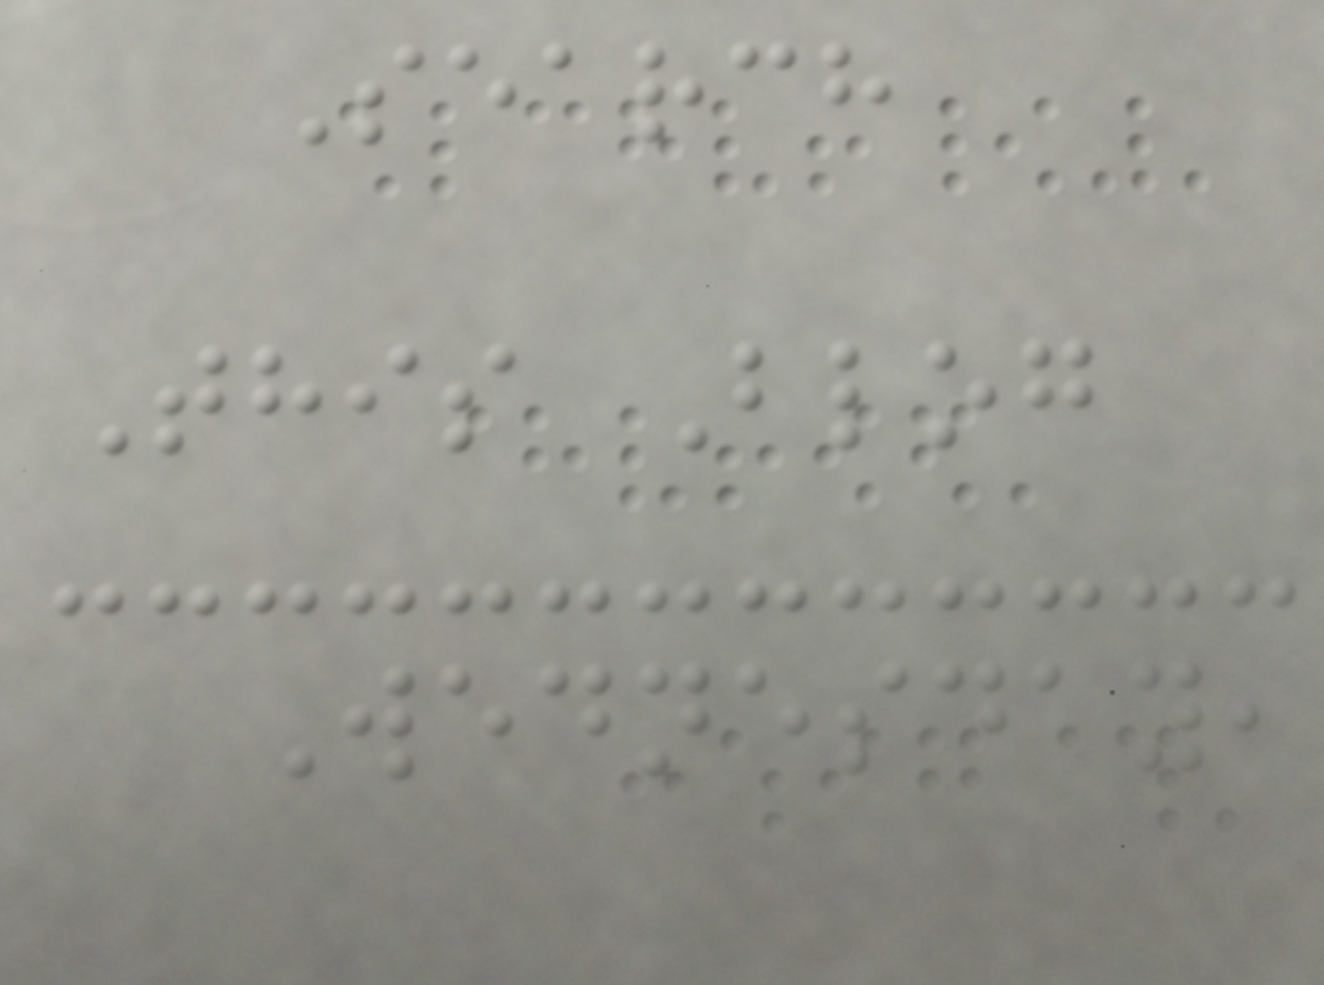Search
This Blog
Wednesday,
